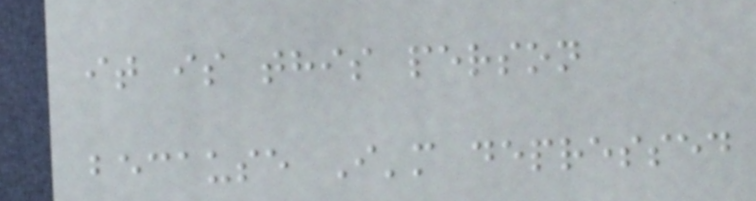it is this person
because I'm depressed
